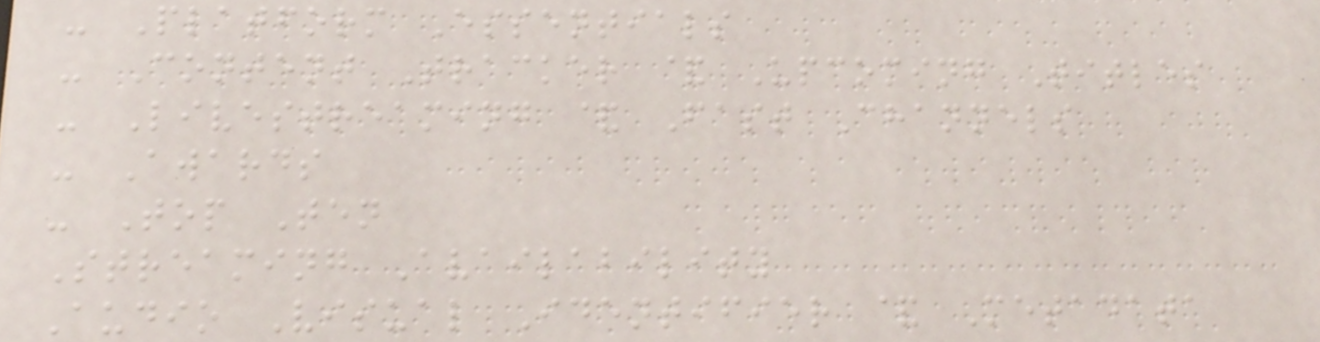- Platform Essentials
- Content Tracker & Upcoming Titles
- Livestreaming & Fast Channels
- Awards
- Top Ten
Streaming Availability
Audio Visual Identifier & Metadata
